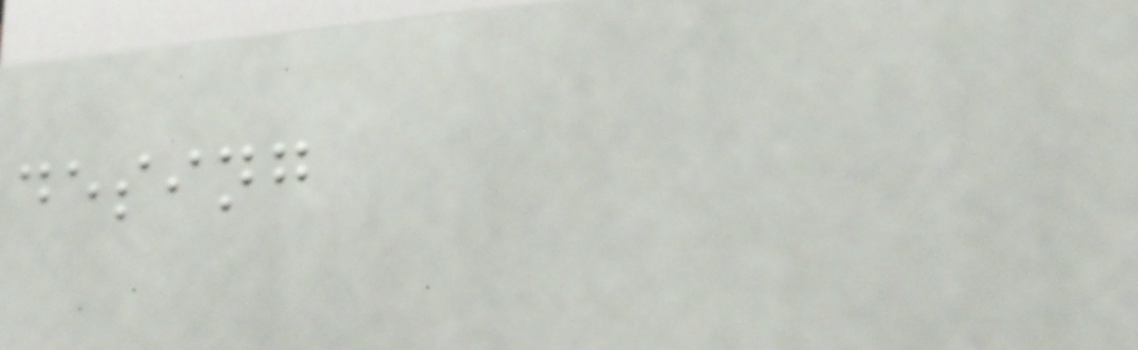desing
